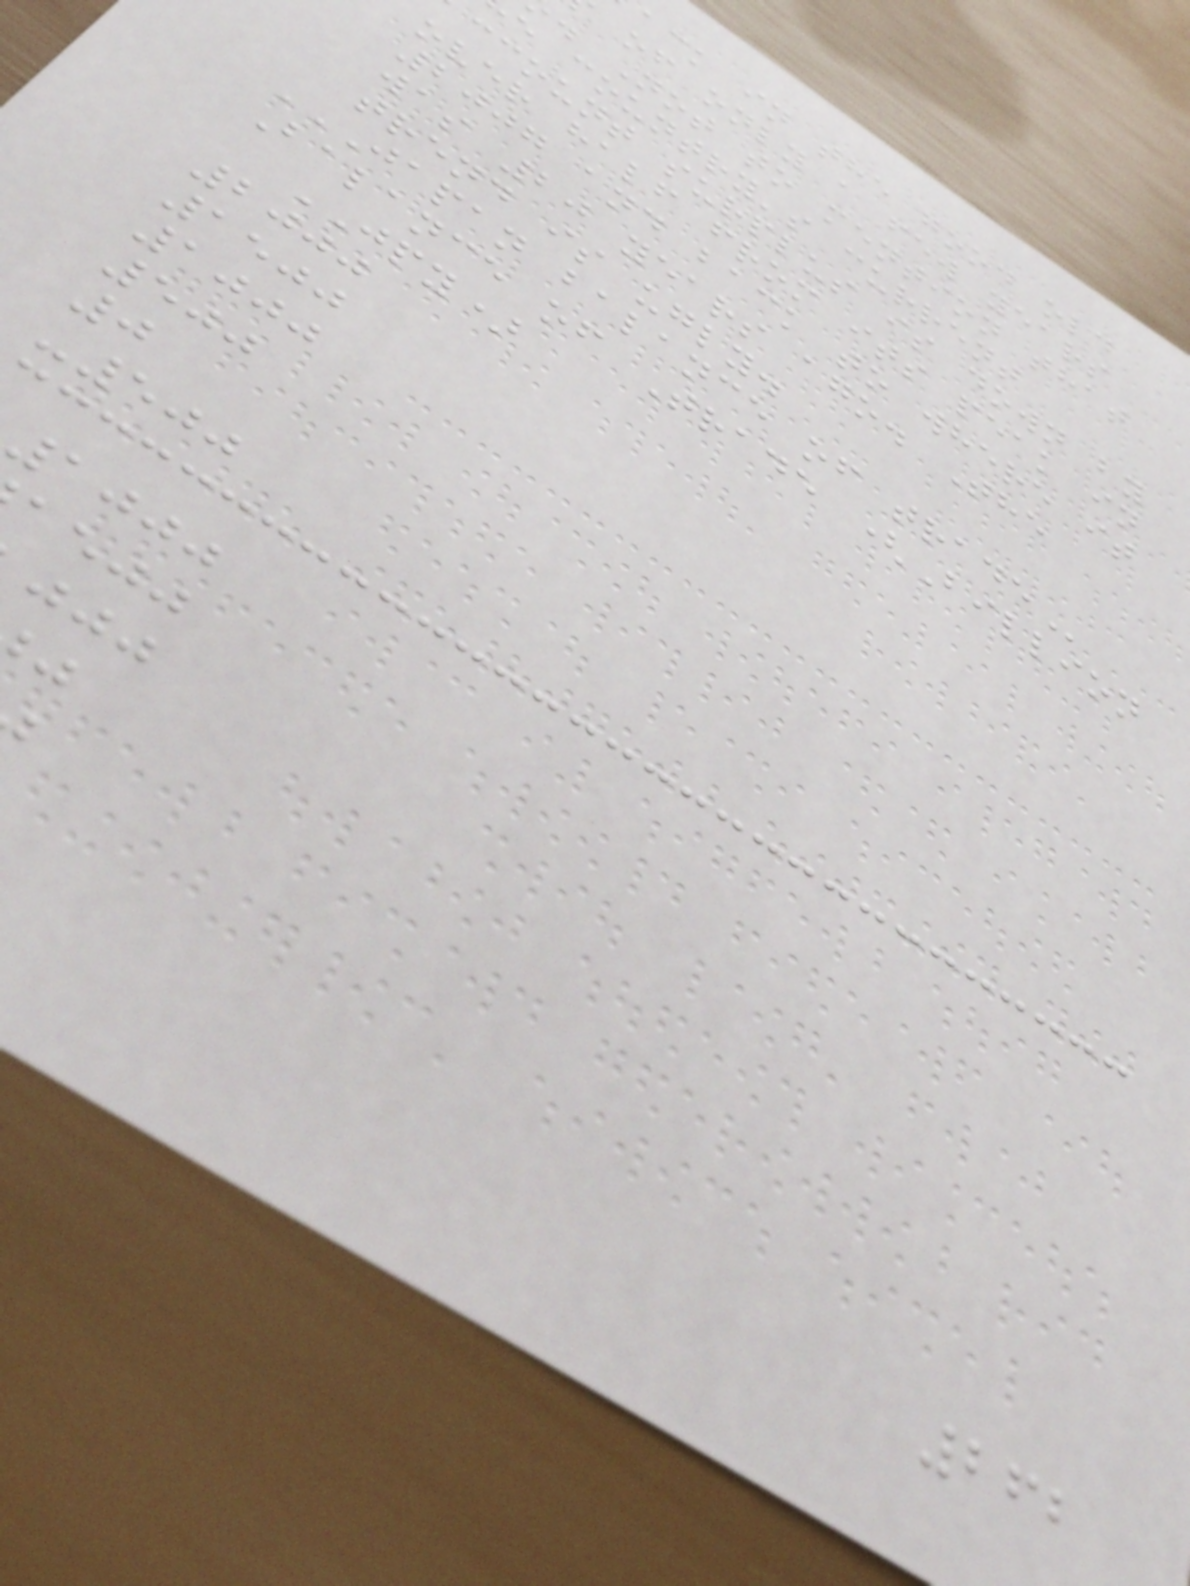ack in the good old
of only a few years
. Not to mention that
e country's current
ccount surplus is down by
over half from its peak in
2007 and back to where it
was 20 years ago. The
trend is ugly.
JAPAN BALANCE OF TRADE
Balance of Trade (Billion
JPY)
2000
1500
1000
500
0
-500
1000
aejj
262
